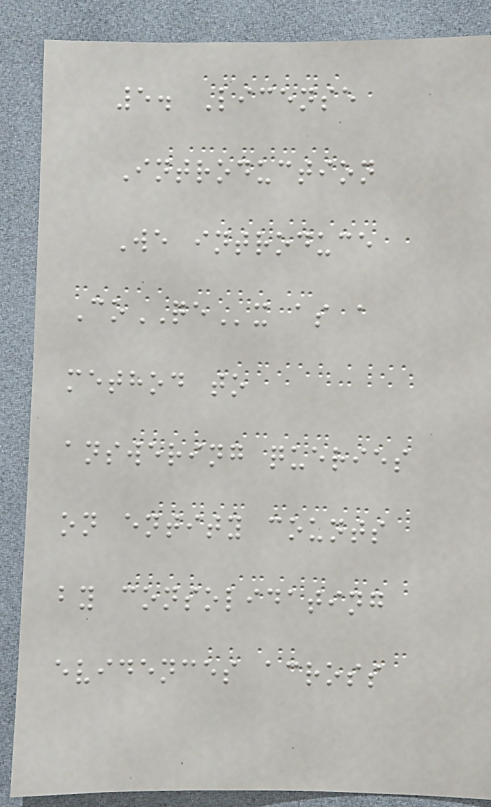5. License
Introduction
We introduce
CoQEx as a
method to
answering queries
on entity counts
by consolidating
evidences across
